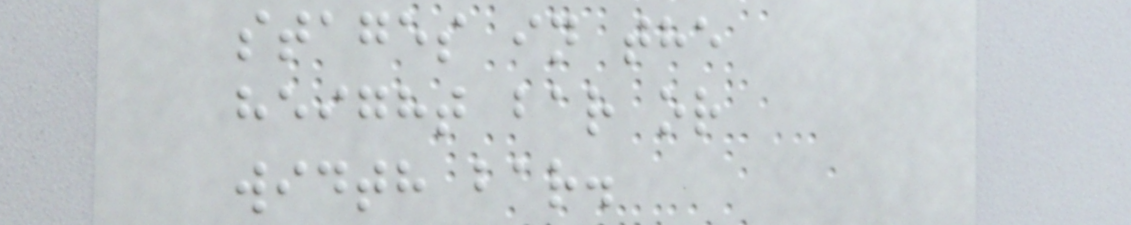stages in the
height bar or
width bar.
